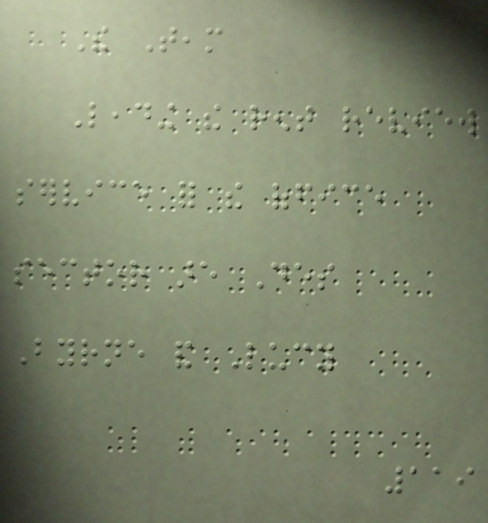The Team
Leading the rent review
service for the office
sector are Des
Byrne and Lucy
119
